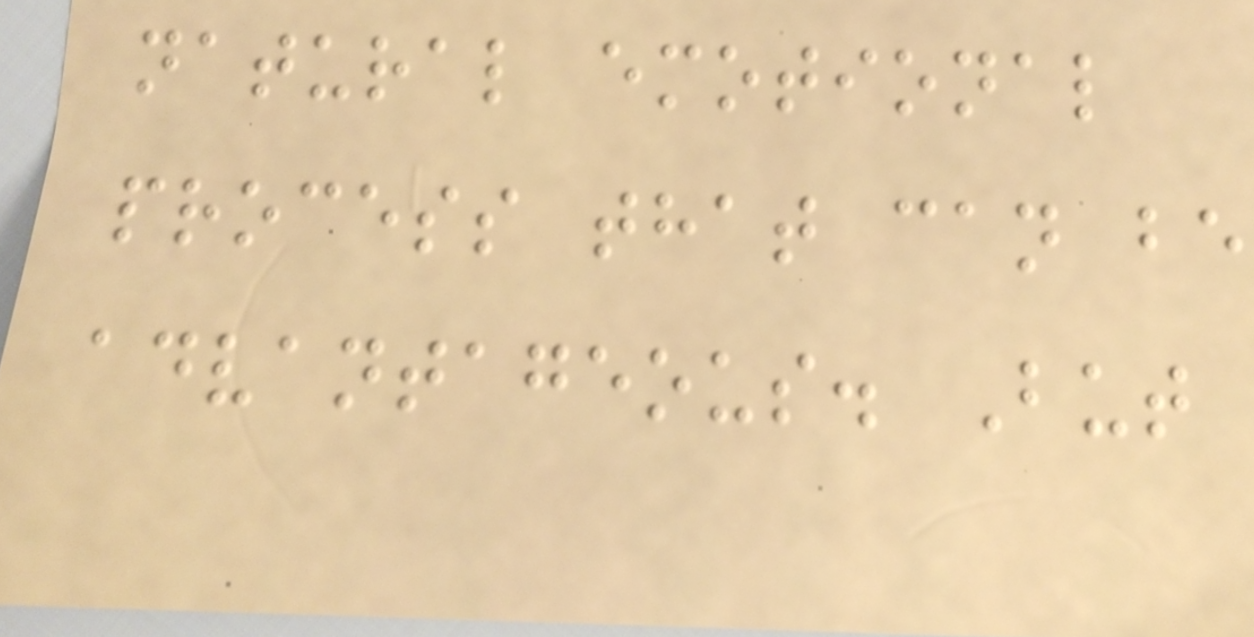natural emotional
process that can be
advantageous. But
